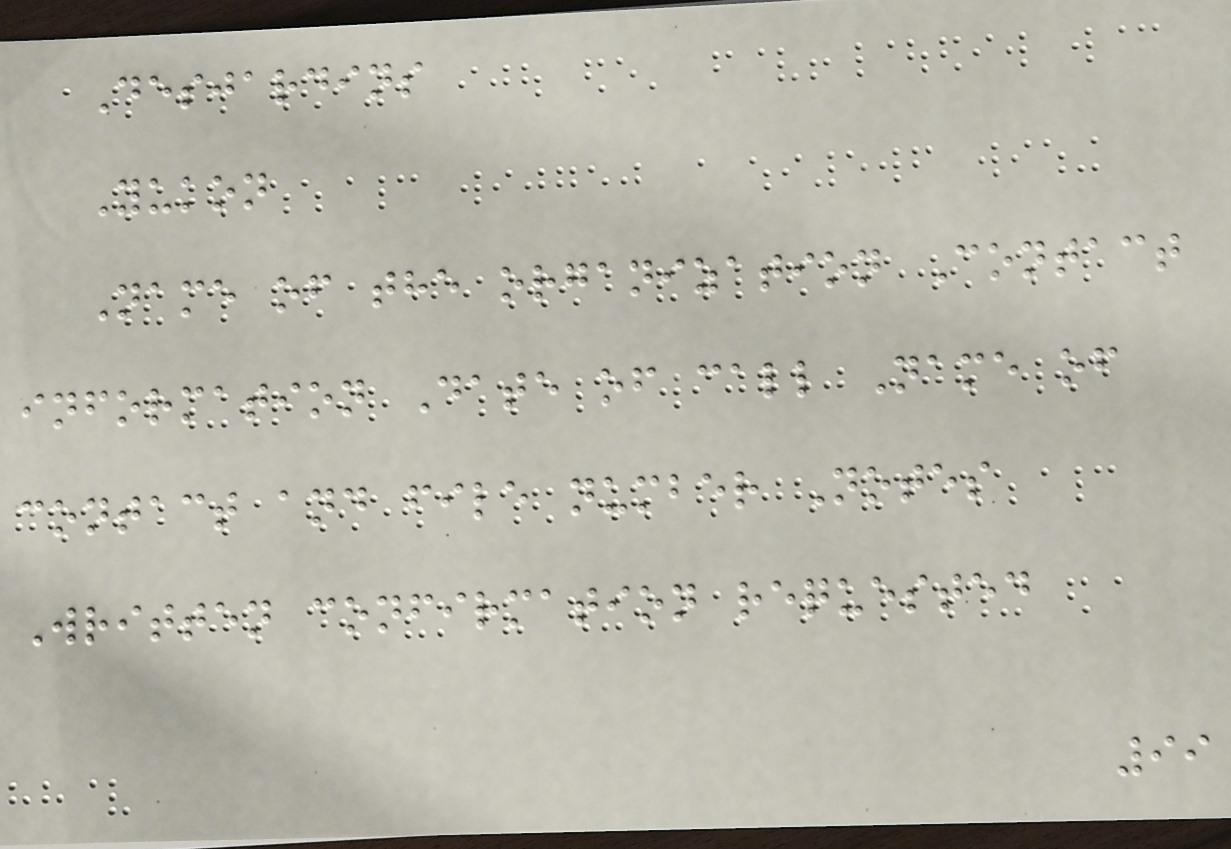Desjardins
Yukon
Name of the organization Contact
information Date of call Name of
contact and file number Notes
Written confirmation requested
99
